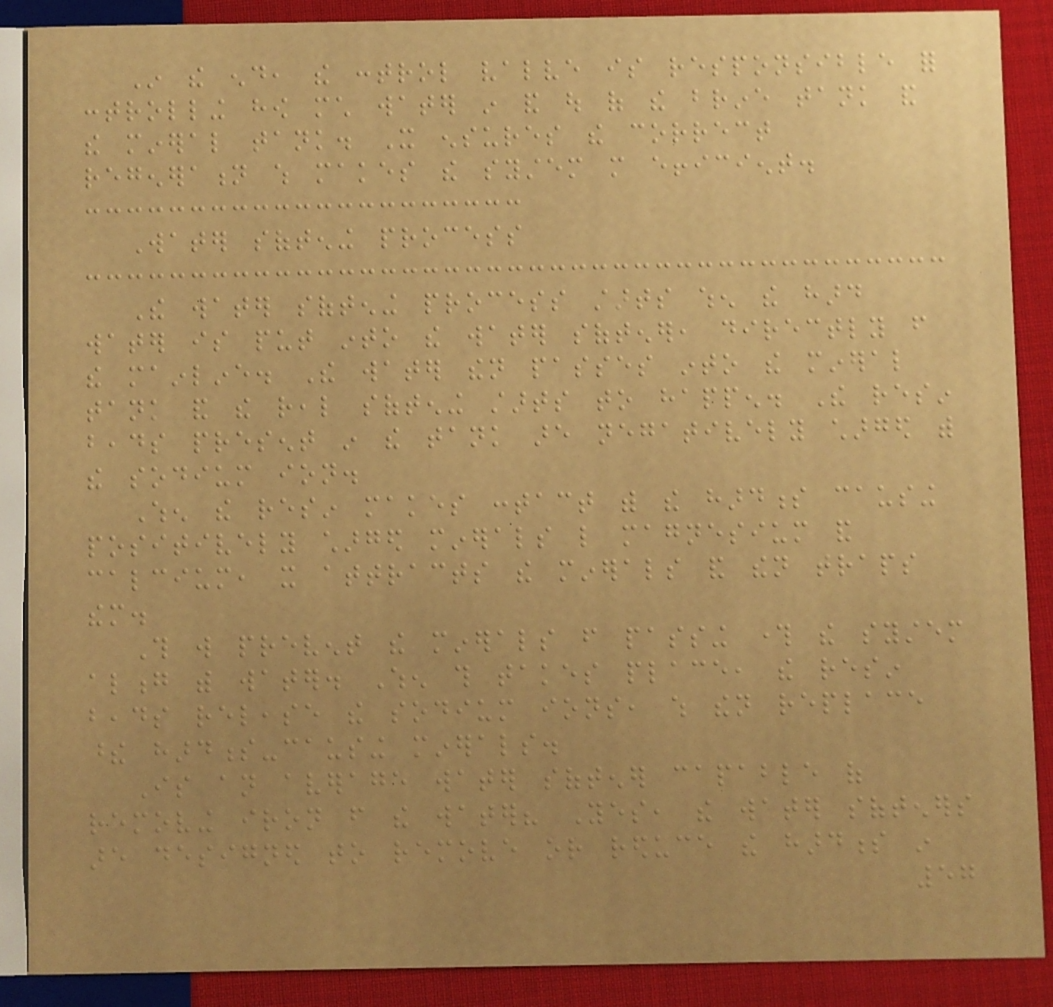In the end, the control valve is responsible for
controlling how much water in and out of the brine tank and
the mineral tank. It ensures the correct
regeneration which makes the system more efficient.
Water softening process
The water softening process starts when the hard
water is put into the water softener, directly from
the mainline. The water then passes into the mineral
tank and the real softening starts to happen. The resin
beads present in the tank are negatively charged with
the sodium ion.
When the resin makes contact with the hardness causing
positively charged minerals like magnesium and
calcium, it attracts the minerals and then traps
them.
This will prevent the minerals from passing through the system
along with water. When this takes place, the resin
beads release the sodium ions, which then replace
these hardness-causing minerals.
Is an average water softener capable of
removing iron from the water? Yes, the water softeners
are designed to remove or reduce the hardness in
57
